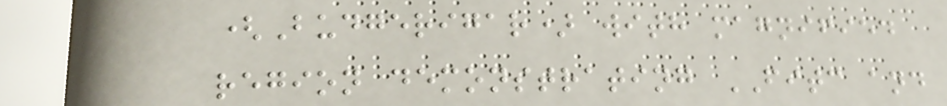(Budgerigar) with magnified
region demonstrating FITC and
